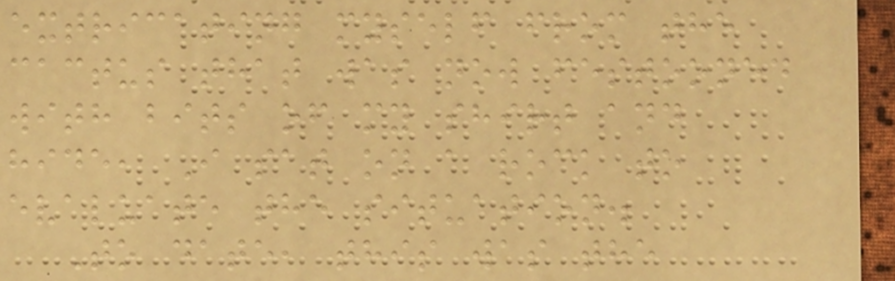extricating myself from the
cactus that was now festooned
with bits of my shirt and
hide, I sat on a rock to
evaluate the situation.
To date, this was the
